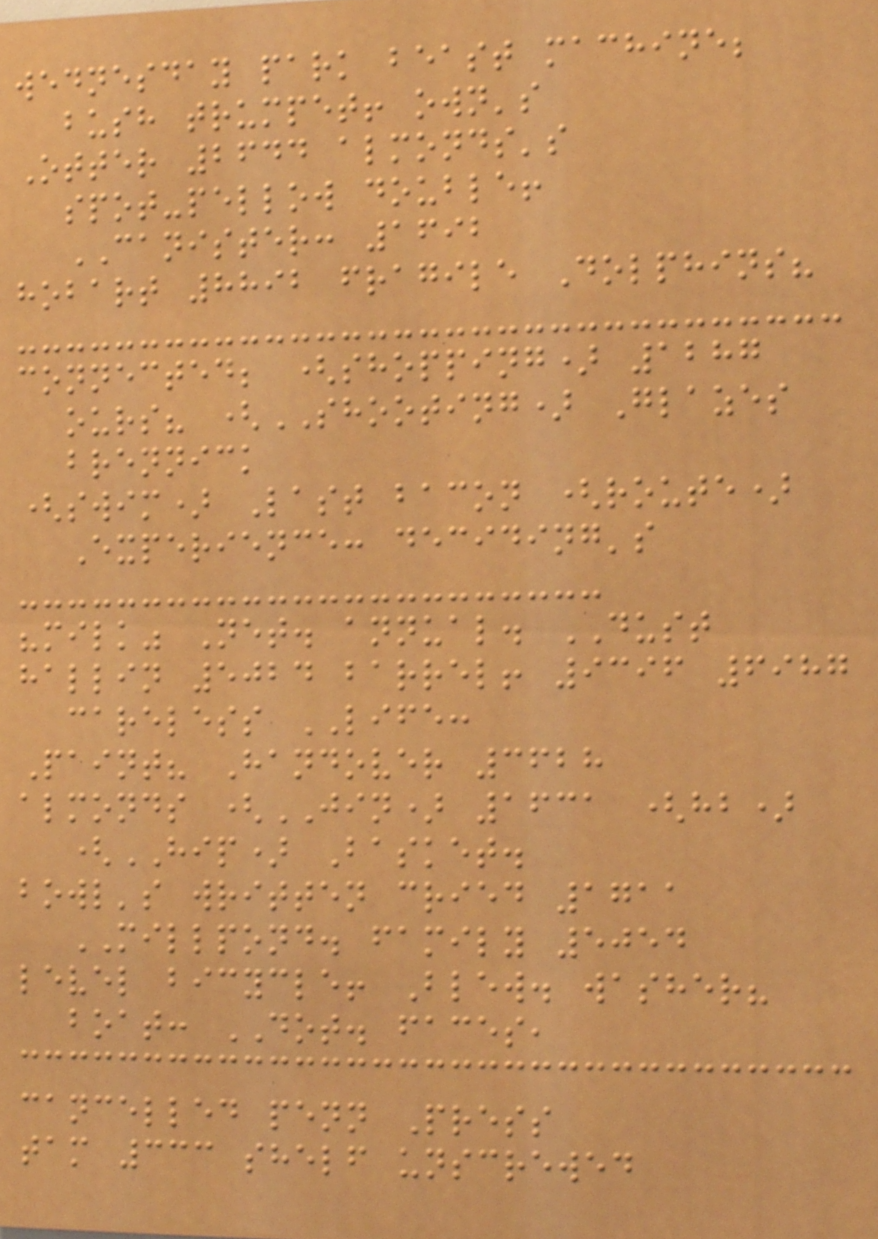wednesday park beast machine;
bush trumpet! own's
Otter 2644 almonds's
spot-pellow double!
CANISTER: 1692
hobart 8892 fragile Dolphins?
connected; (shopping) 1287
ours? (SHOOTING) Glazes
brennick
(swim) Last bacon (route)
Experience: deciding's
"milk" Net. annual. DUST
hallin 5024 barrel! 9396 6987
careless LIFE:
Paint? Handover 3628
almonds (JIN) 1631 (hb)
(HIP) Basket.
bowl's written cried 1711
MILLPOND. family 5054
level bicycle! Blew. washer?
boat: DOT. faces,
cancelled penn Press
tam 333 shelf unscrewed
